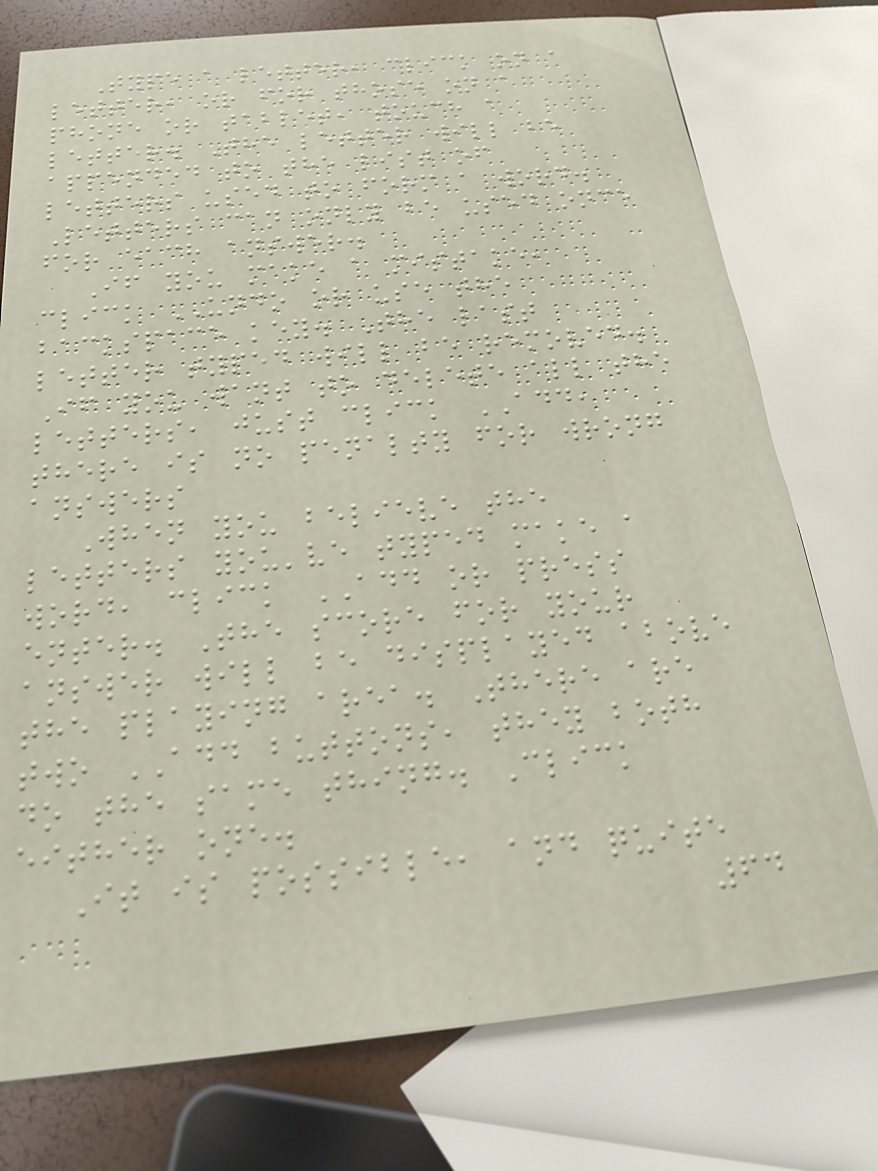Type a letter, click on a
letter, or for those on a
phone or tablet, touch a
letter. The letter will be
appended to the list of
letters used to form a word.
Letters can only be used once
for each answer.
If you make a mistake,
click UNDO or use the
backspace key. The last
letter typed will be removed.
If you want to delete all the
letters, just click ADD,
there is no penalty for wrong
answers
When you believe the
letters you've typed make a
word, click ADD or press
enter. The score for your
answer will be displayed above
the playing area. There are
two ADD buttons, they both
do the same thing. Click
either one.
It is possible, and quite
64
